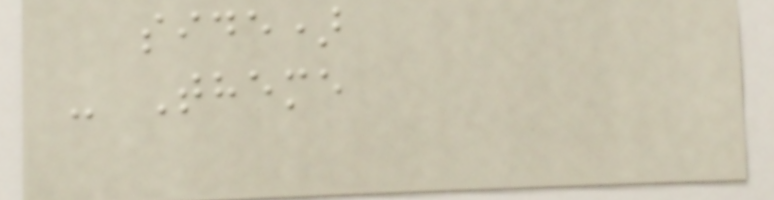side)
- Theme
